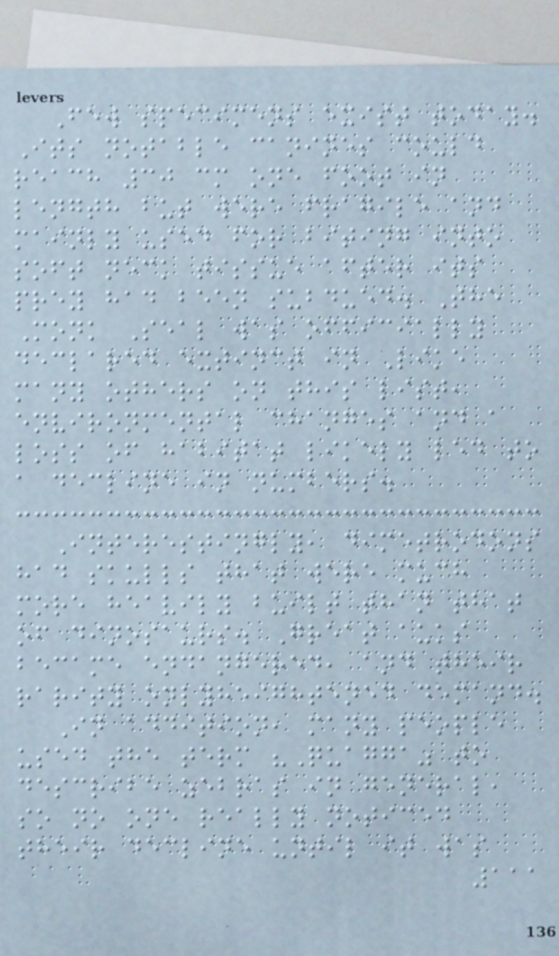Few specimens exist today.
Its notable canines could
reach 30 cm one foot in
length but were fragile and
mainly used for biting into
soft neck tissue after its
prey had been subdued. The
Monk Seal was officially
declared extinct in Like
many others on this list,
environmental changes and a
loss of habitat likely led to
a decline in numbers.
Interestingly, dimetrodons
had skulls that were much
more heavily built than that
of dinosaurs. Great auks
became endangered, and their
rarity onlyheightened demand.
In addition, many people
used the term "Quagga" to
describe zebras in general,
so no one really noticed
their decline until it was
111
